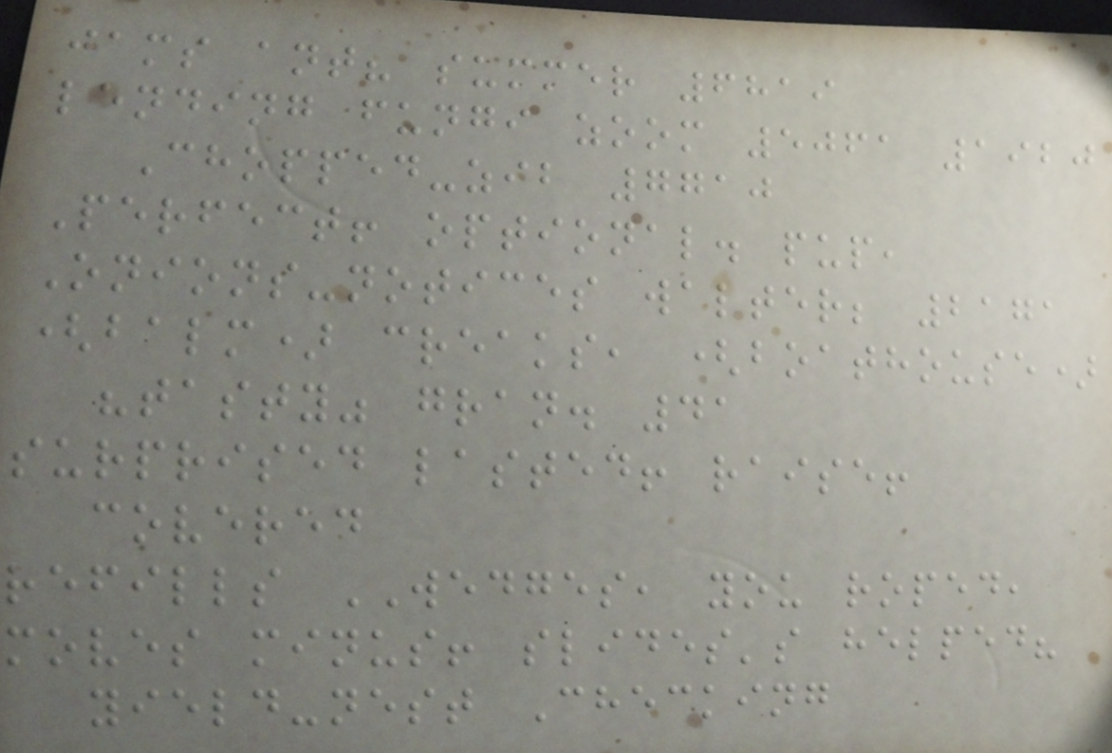jams ant? summer 6819
lending fungi zoom 5061 1920
Chopped-zib 7710
Perfect! optional. pup,
Onions-notices walter; 2171
(balm) creaks, (boathouse)
"tasty" gran. 41
surprised lasted! raise!
covered
refills WEDGES, you roped,
moves minus! slides's helped?
yield-nest Checking
